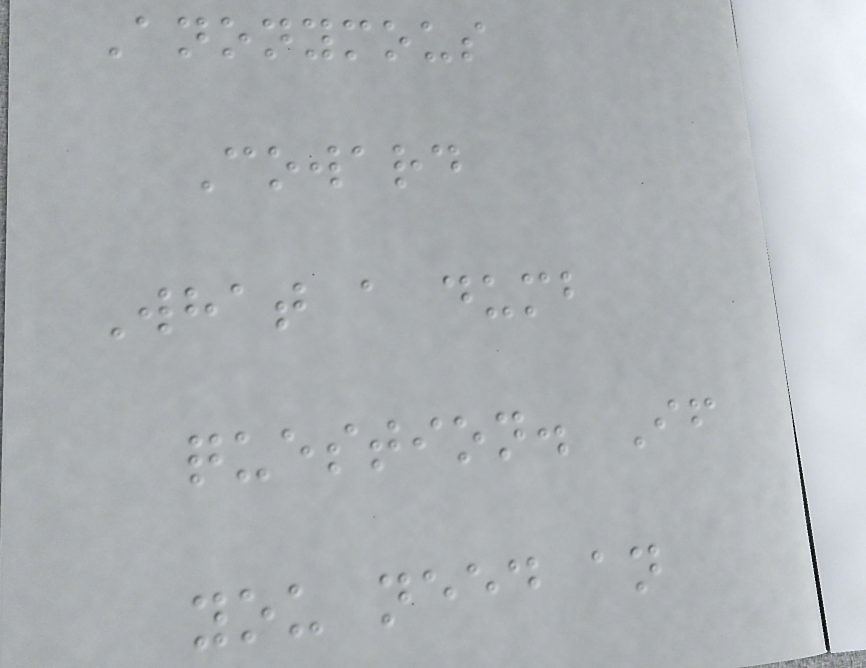Anonymous
Coward
What a dumb
question. If
you need an
